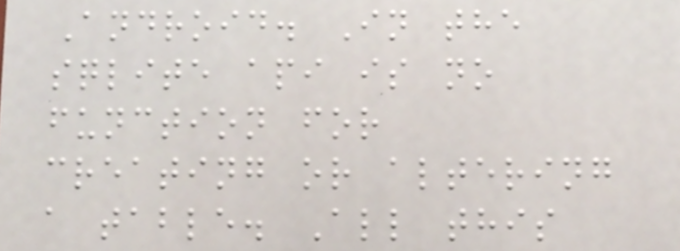Android. In the
sqlite api is no
function for
creating or altering
a table. All this
